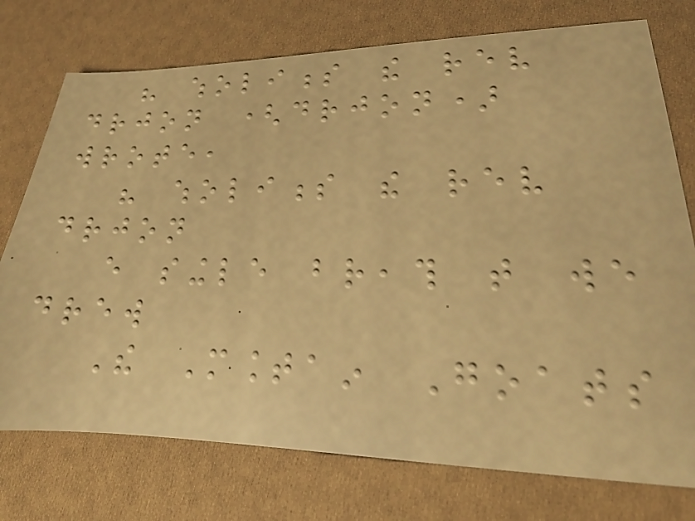his wholiness the rev
drjon (drjon)
wrote,
his wholiness the rev
drjon
every single breath that we
drew
The Mountain Goats
